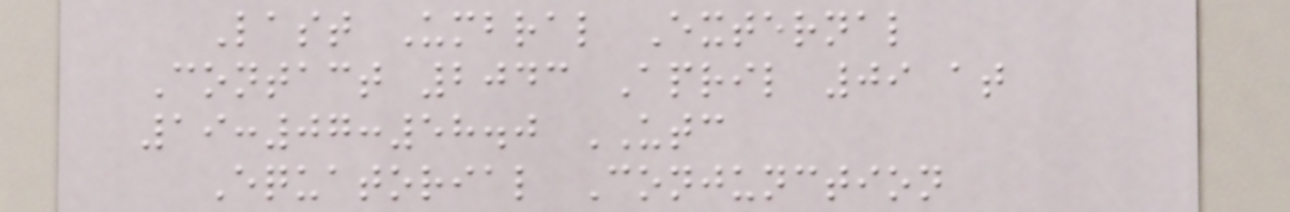Last Umbral External
Contact 2043 April 09 at
19:07:58.0 UTC
Equatorial Conjunction
